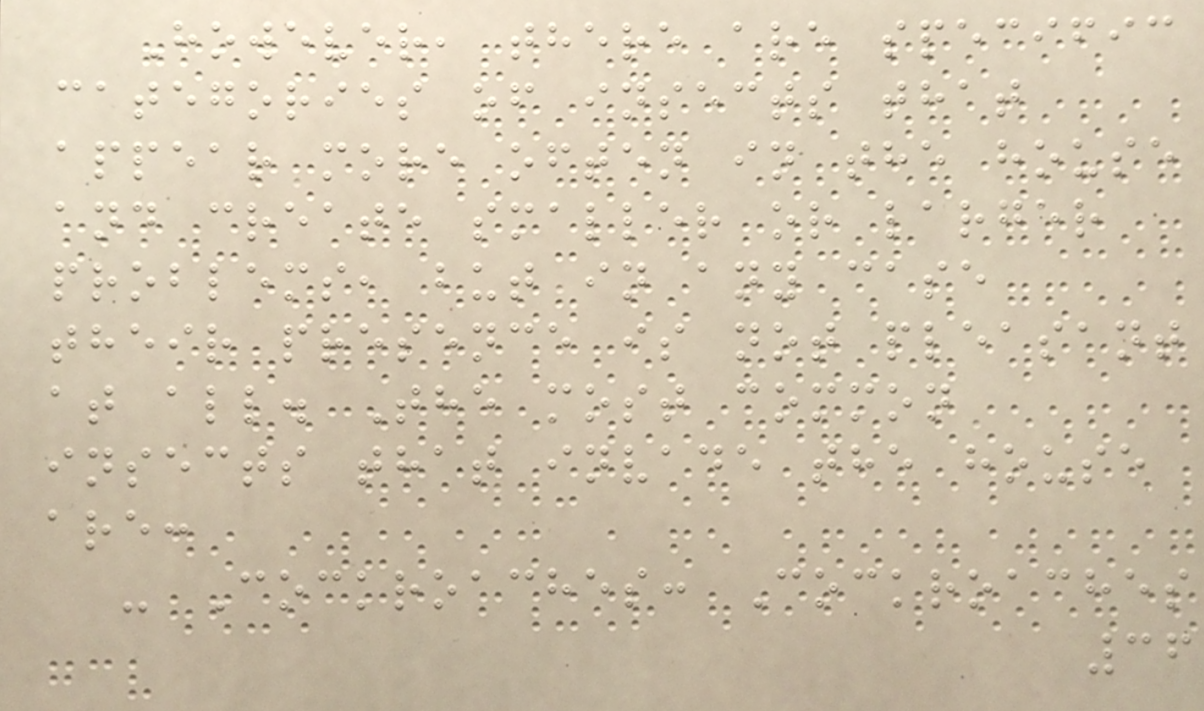However, there are specific
categories of insects that
appear more often in the house
and create smaller or larger
problems, but in any case
their presence is not pleasant
at all. The most common
insects that invade the house
are:
- Cockroaches: Cockroaches
36
